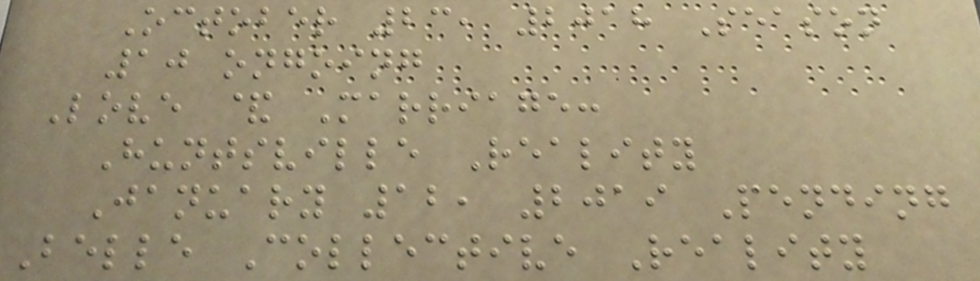October 23, 2018 Season
10 ongoing
Love & Marriage:
Huntsville Reality
January 12, 2019 Pending
Belle Collective Reality
